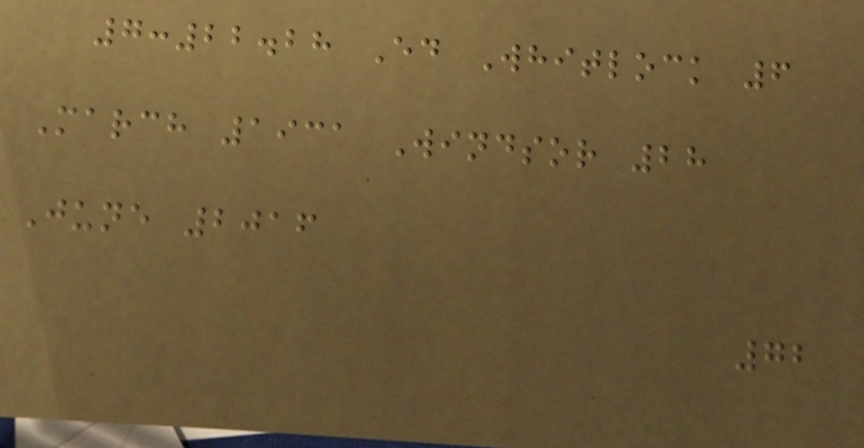7:22.28 Ed Whitlock 6
March 1931 Windsor 28
June 2016
72
